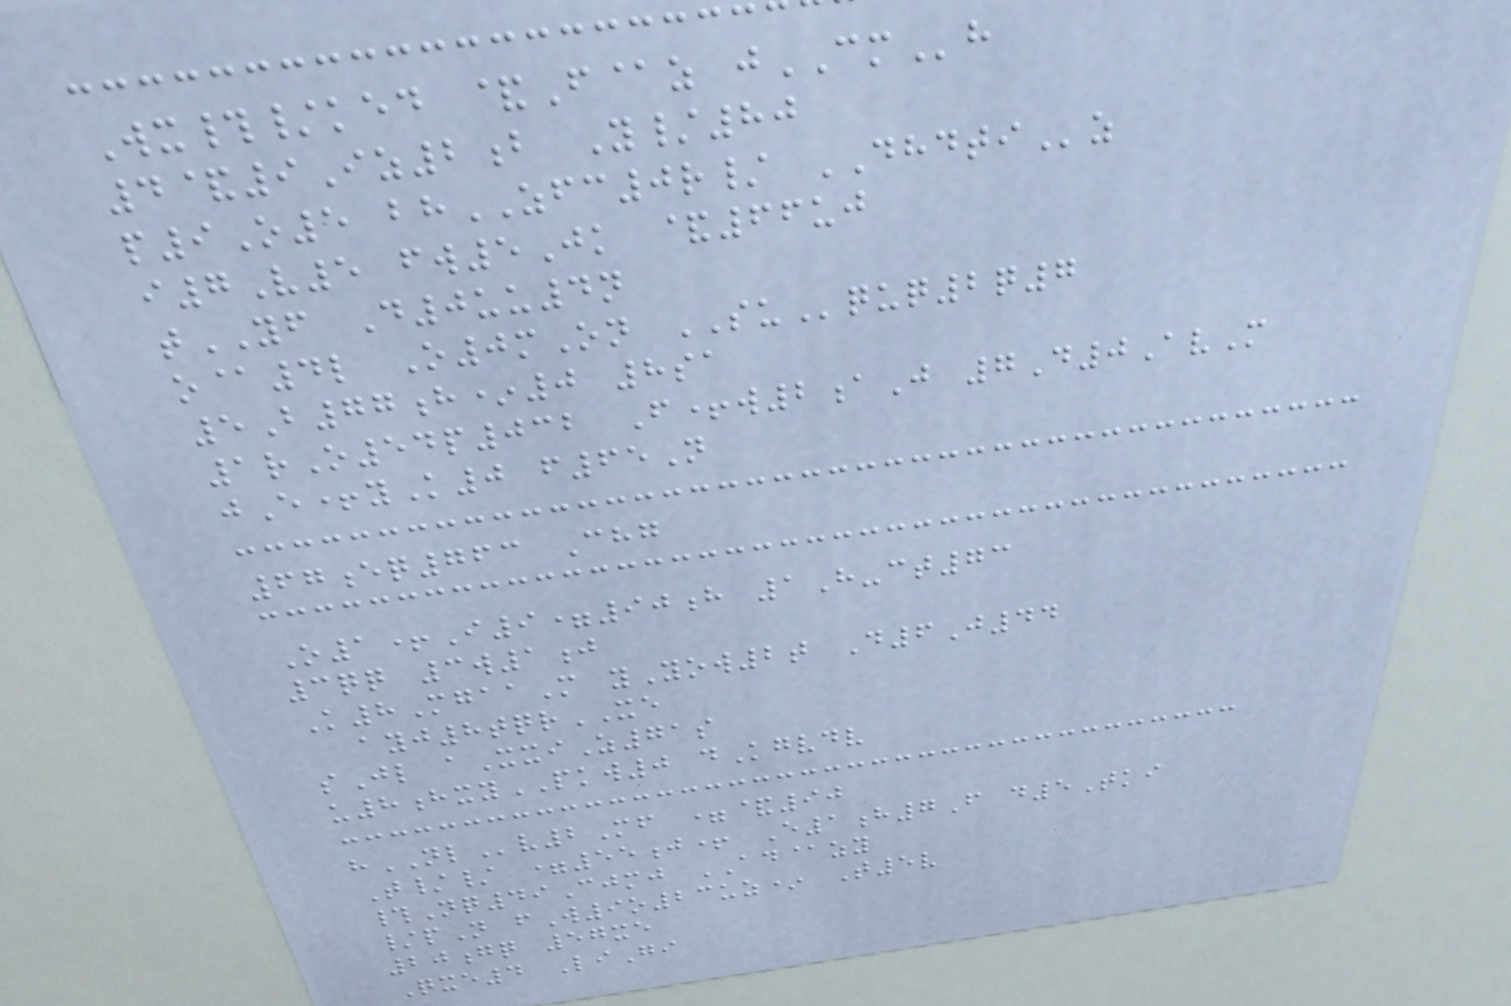Wx#/ked &F@z jCMh
4&9Iz2b Y/80
p9O5 bhZFC0r/ DHDTIz
i7V5 fw5Jk &66uj
tYF D0uu4n
o@4l O0mOn SUquq2q7
5B77h*0 8sa
1rO54p032 F+w2aJ 7D0AvM
jE+yK0 f65N
67eq763 Chg
O1+I9=90h 1H-ct73
3qq 3w1j
K8MgaaM yYow2t D6J44
ayj8tqrXE
sJl aXxiZ71s
u8hxyPKW0 dKgvdv
hNLv2Mf =&90
T// =55j+ E1h7F d5Tki
#Nq49Cjmj AD@zy
/pN fW9o23uz* T5v
20gq 57xe
Qxe4 LiGi
